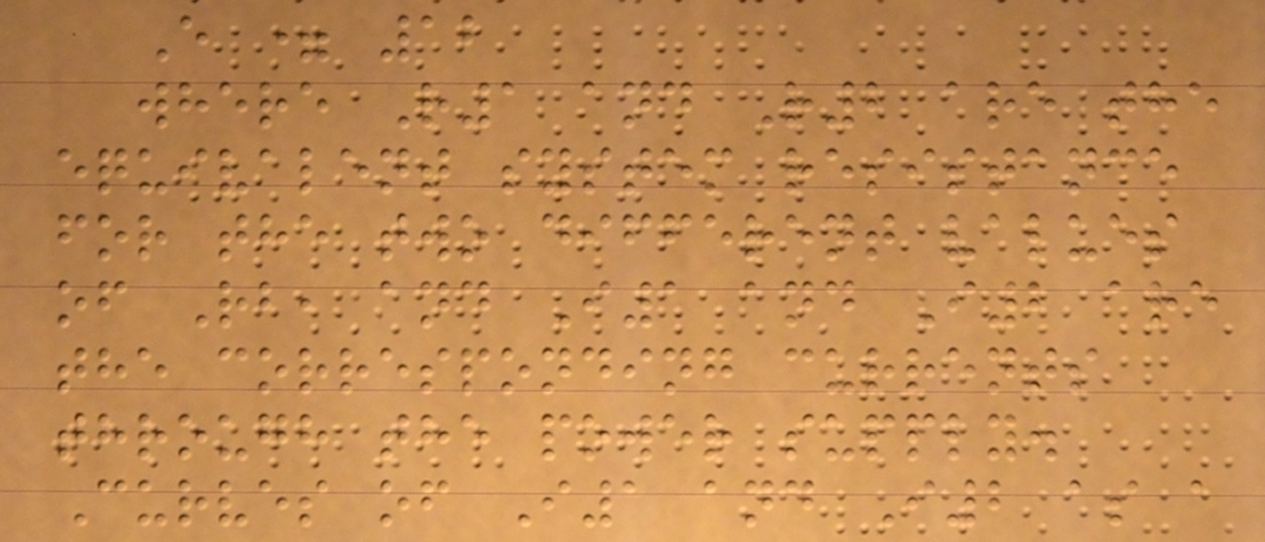E = 12
where R1 and R2 are the
equivalent system resistance
for the two different values
of Rb, and I1 and I2 are
the corresponding currents
through the power supply.
Curves of I1 and I2 as a
